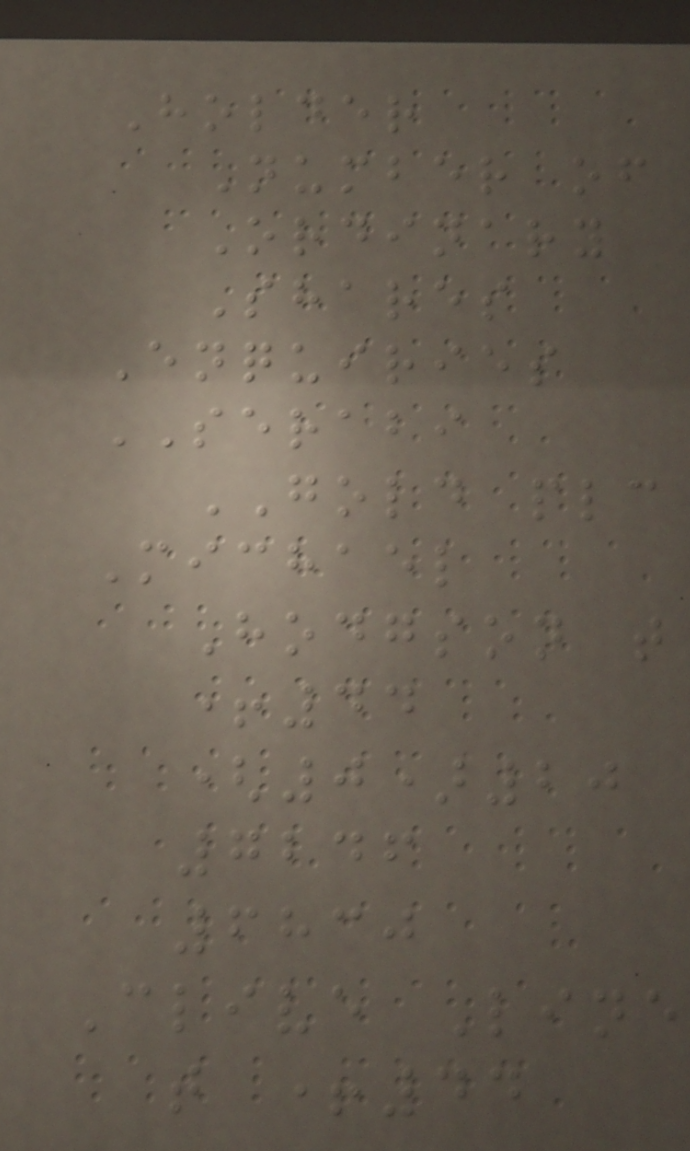Holder
Number of
Ordinary
Shares
Enquiries
SERABI
GOLD plc
Michael
Hodgson t
+44
(0)20
7246
6830
Clive Line
t +44
